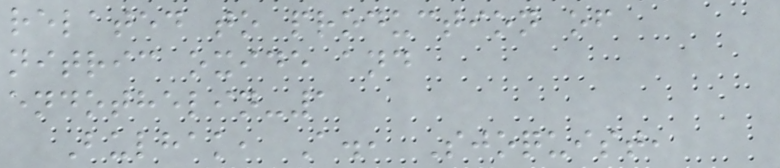related to production of
nitric oxide and
endothelin-1
Bulhak, A., Sjoquist,
